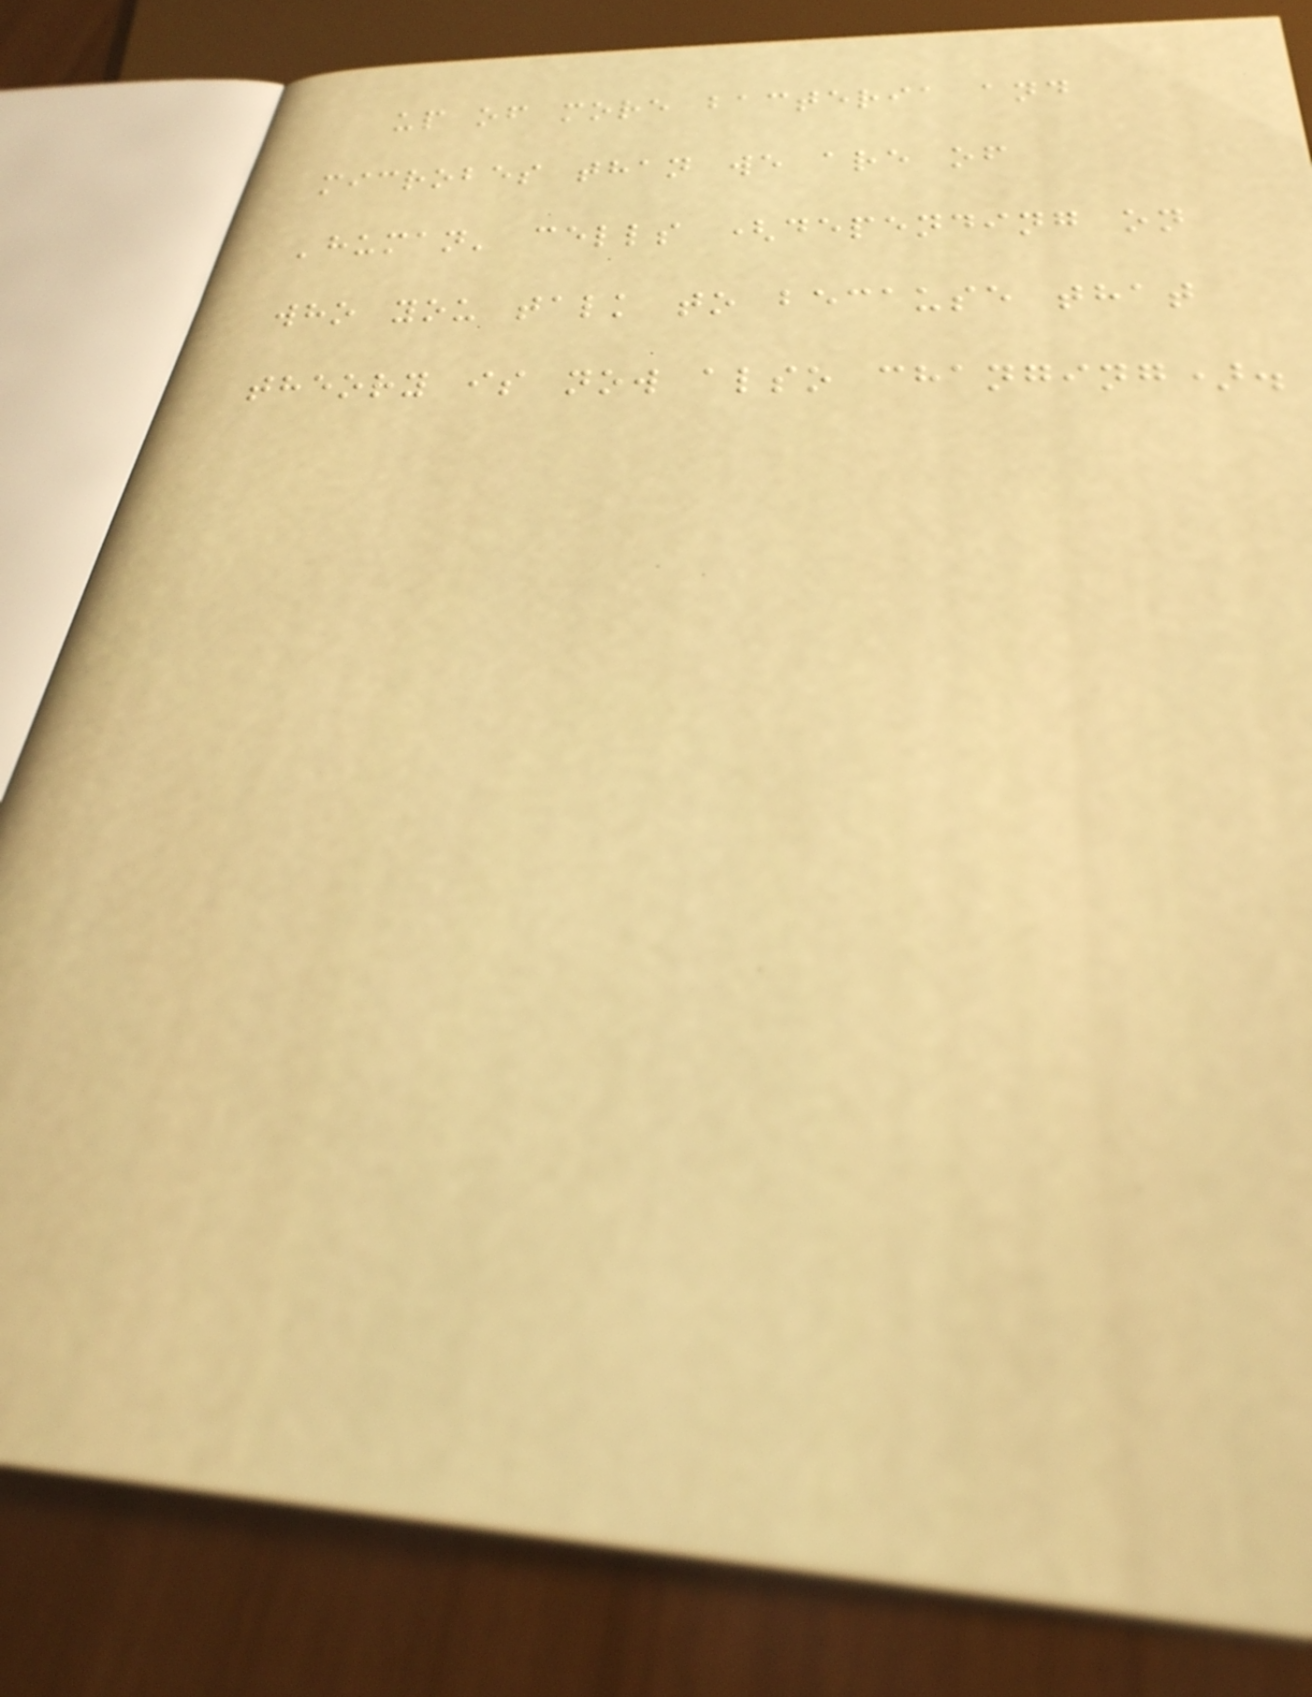up of more bacteria and
microbes than we are of
'human' cells (depending on
who you talk to because that
theory is now also changing).
